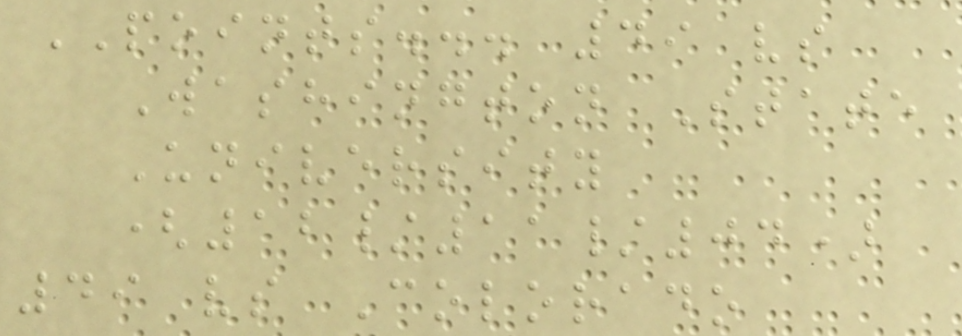POINTS... 49 vs
Washington State
University
(12/11/04)
49 vs Colorado
